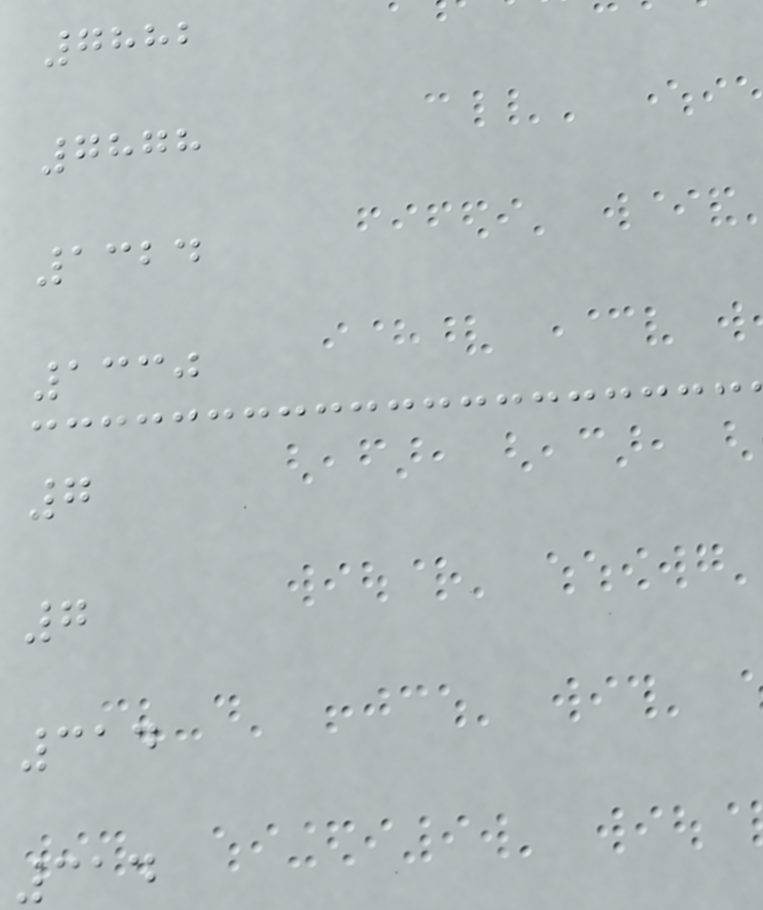7882
7878
1324
1330
7
7
314
314
